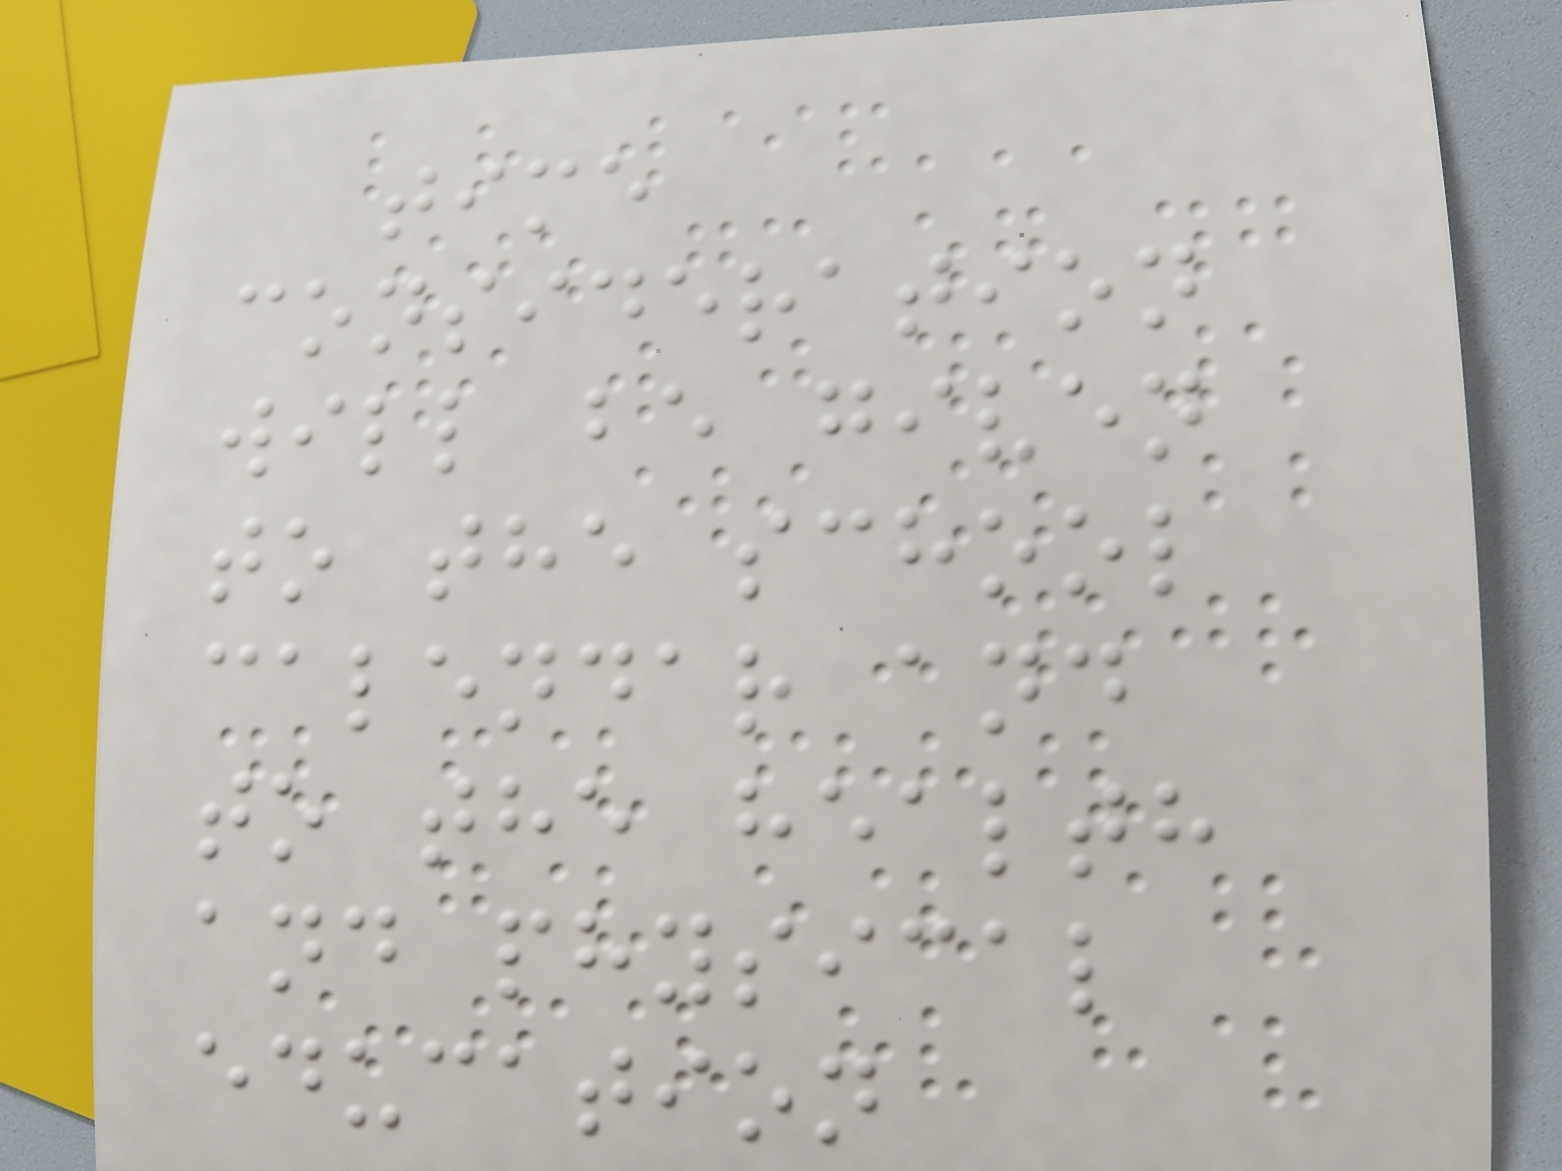time
consideration
will be given
to the school
calendar and
to the health
and physical
education
